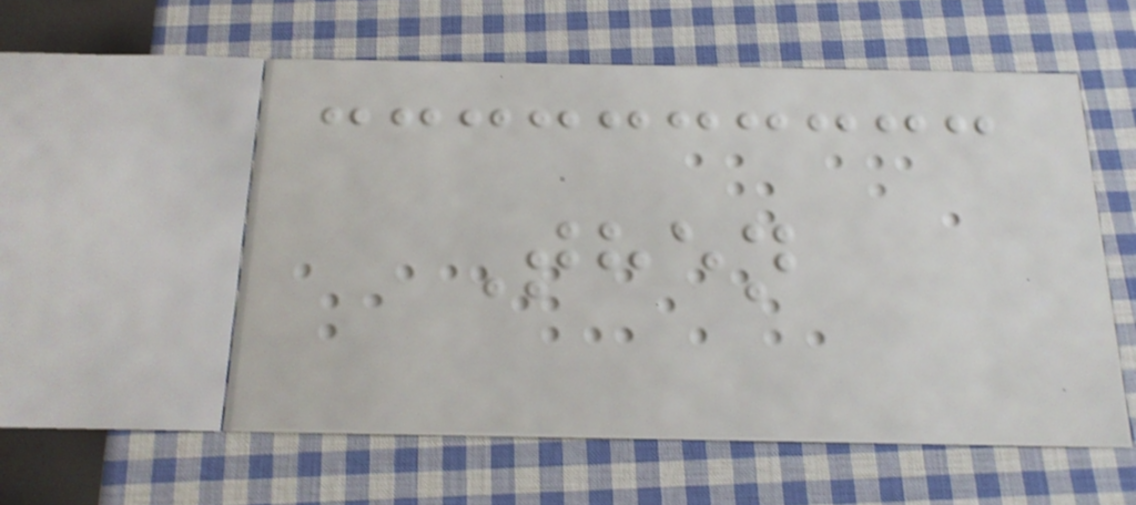Then
